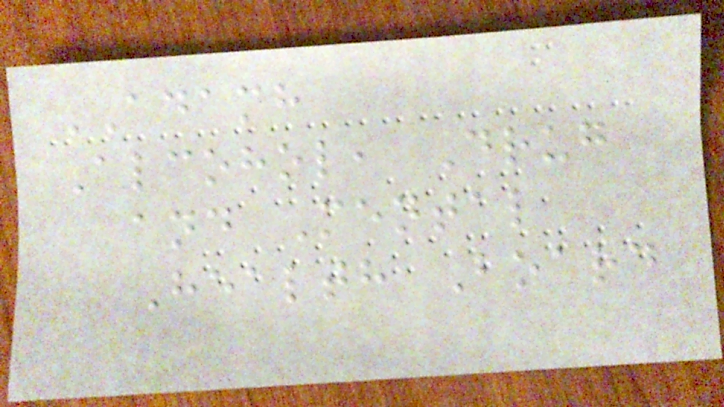ADAMH
Alcohol, Drug
and Mental
Health Board
